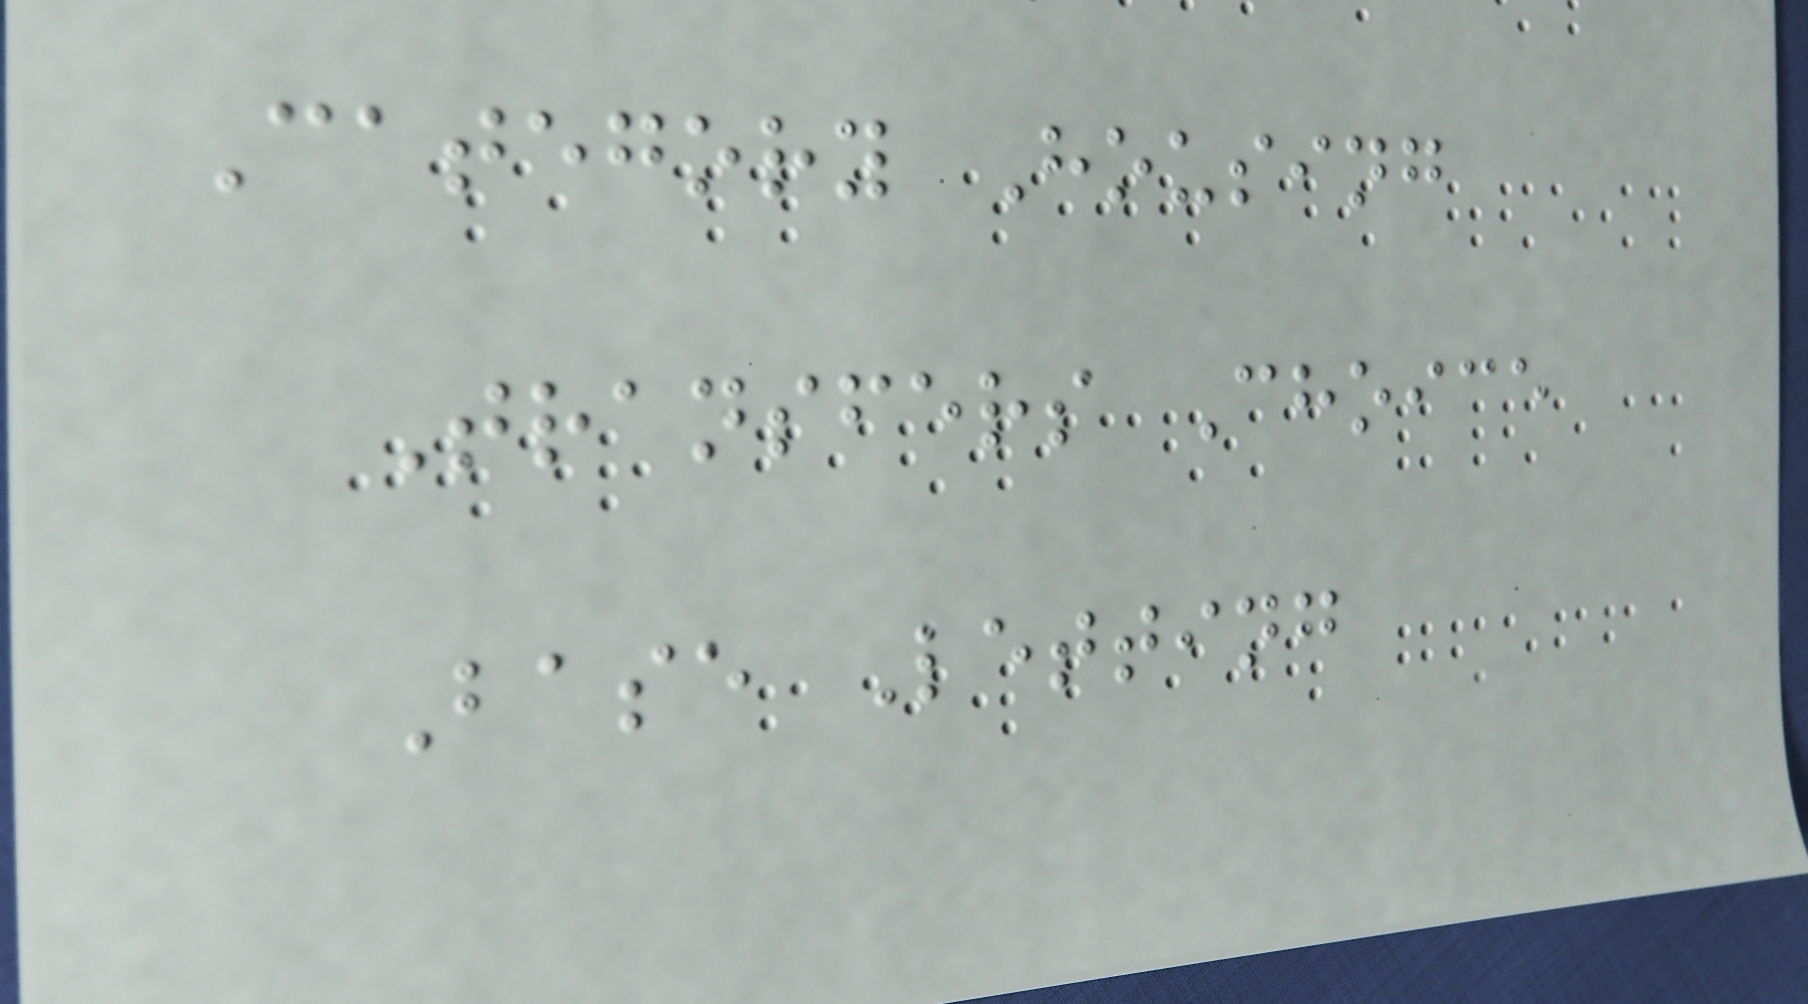Category Housing
Transfers Choice
Base Letting
